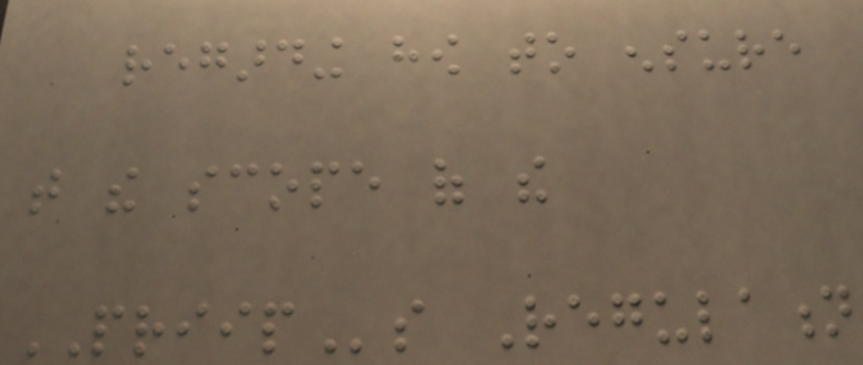regarding how to ensure
that the scope of the
PRIIPs Regulation
